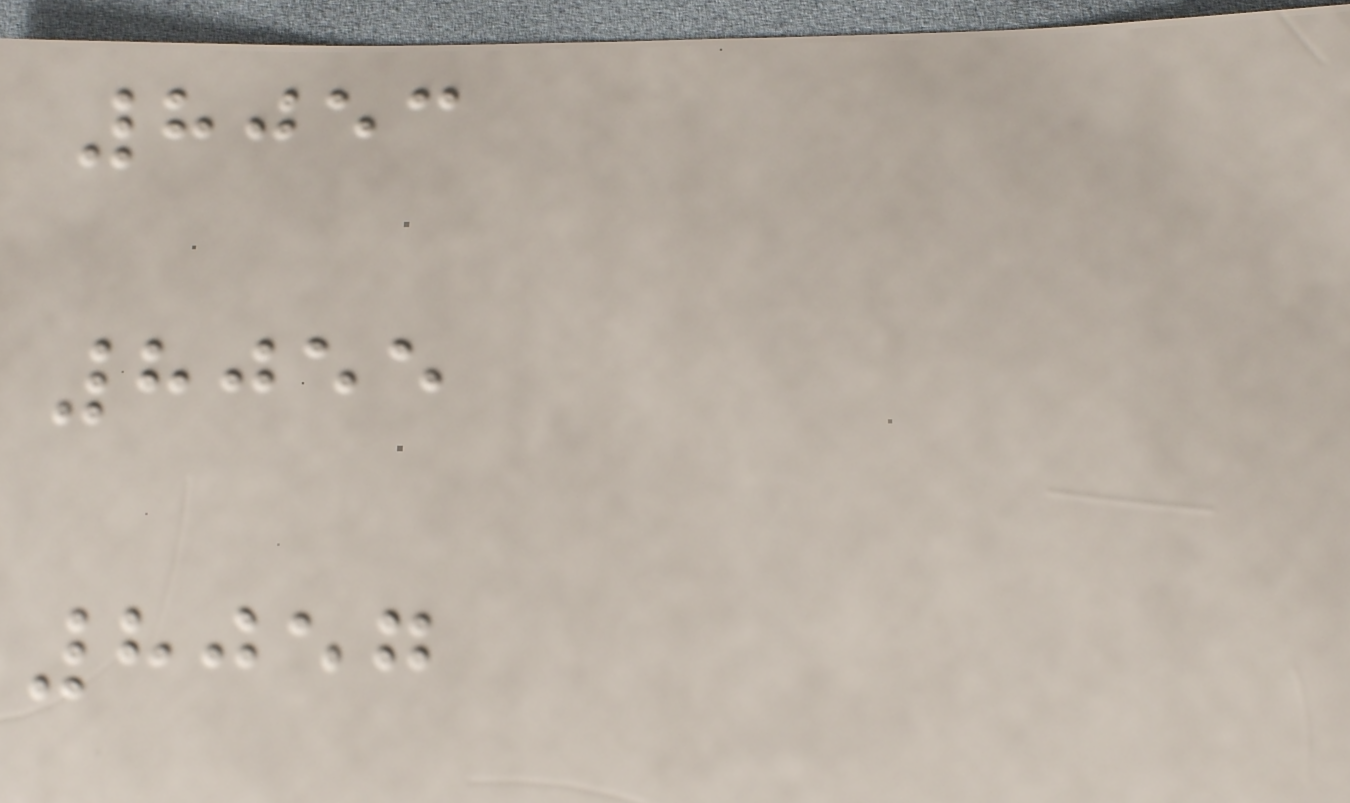8053
8055
8057
